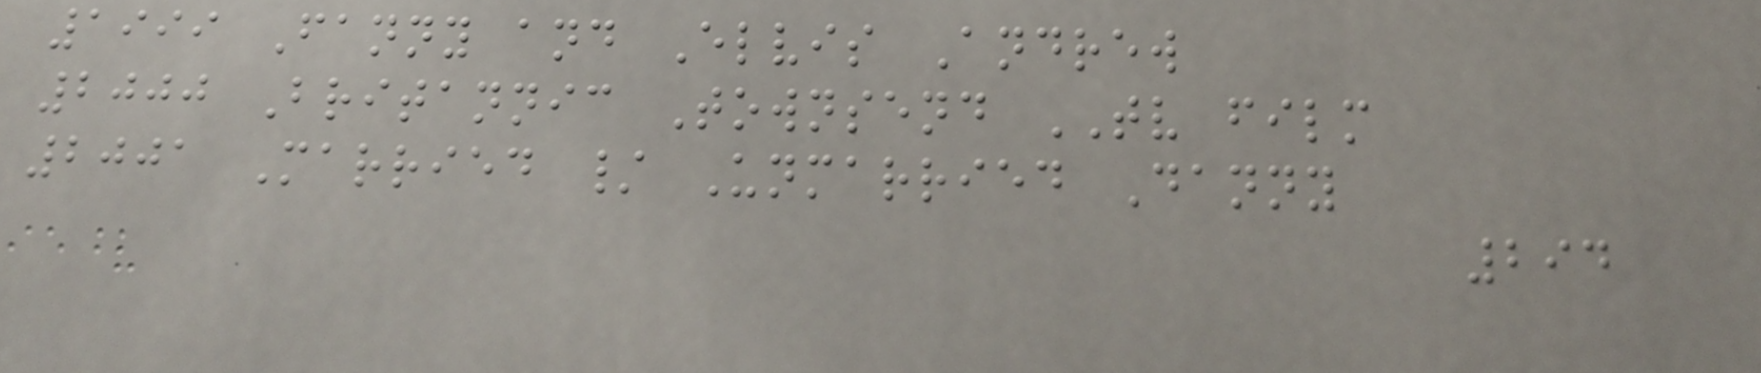1999 Fanny and Elvis Andrew
2000 Britannic Townsend TV film
2001 Married / Unmarried Danny
294
